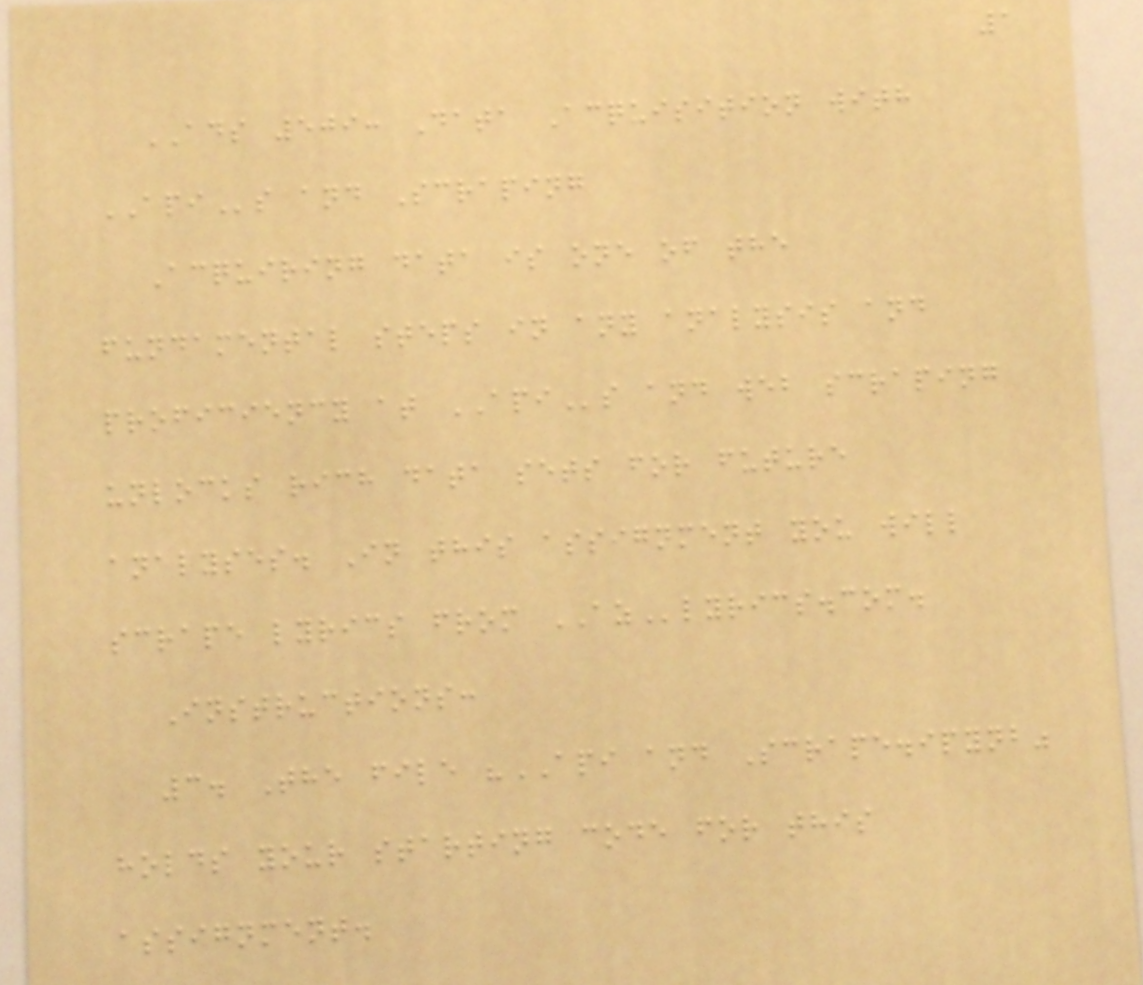1
ADS 509: Data Acquisition with
APIs and Scraping
Acquiring data is one of the
fundamental steps in any analysis and
proficiency at APIs and web scraping
unlocks rich data sets for future
analyses. In this assignment you will
scrape lyrics from AZlyrics.com.
Instructions:
3. The file "API and Scrape.ipynb"
holds your starting code for this
assignment.
